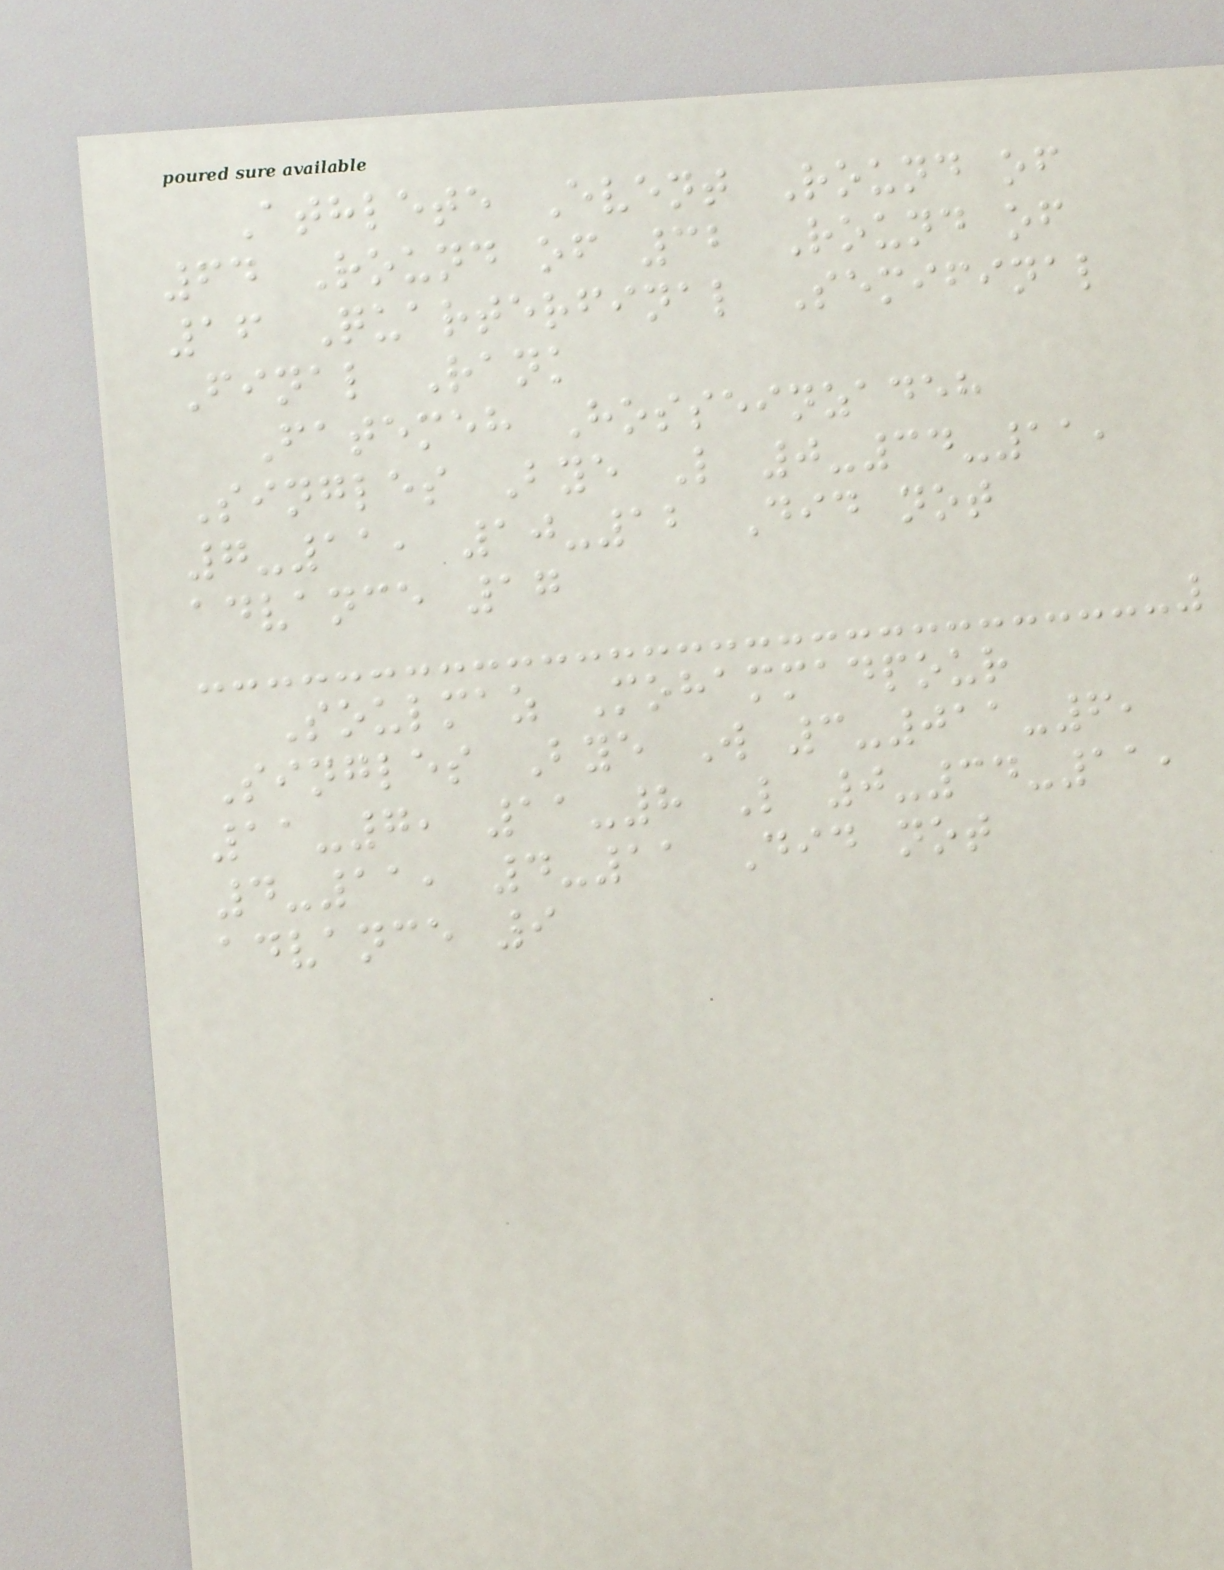Athlete Event Round of
64 Round of 32 Round of
16 Quarterfinal Semifinal
Final Rank
Fatemeh Hosseinzadeh
Singles Bye L 0-34-11,
7-11, 10-12 Did not
advance 17
Soulmaz Mohammadpour
Singles Bye W 3-011-6,
11-7, 11-8 L 0-34-11,
4-11, 4-11 Did not
advance 9
